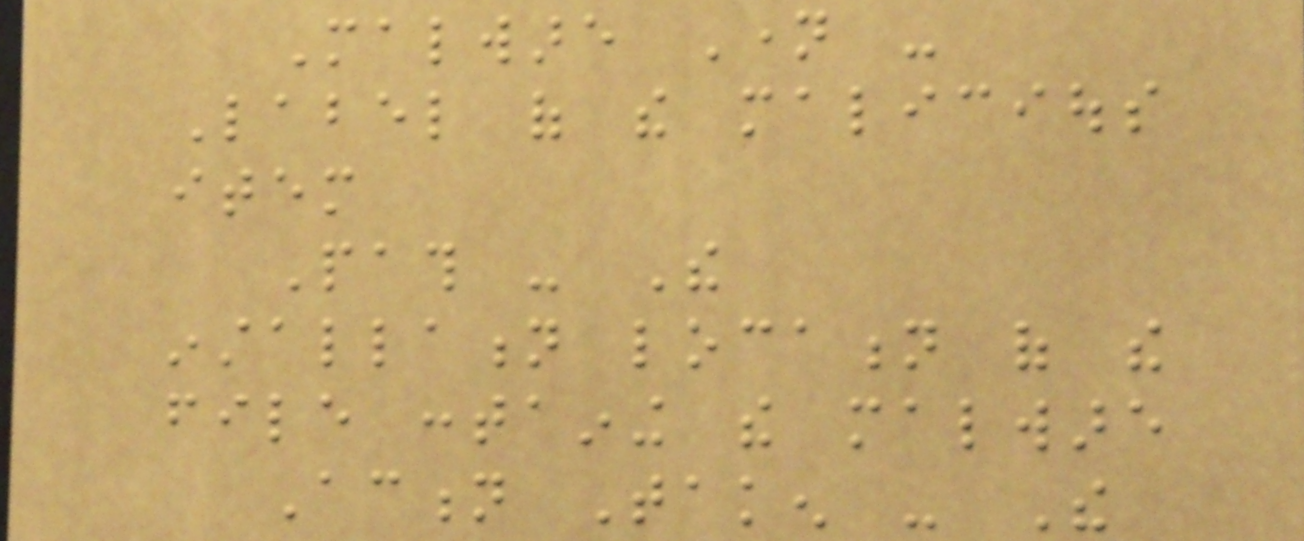Malware Name -
Label of the malicious
item
Path - The
installation location of the
file containing the malware
Action Taken - The
